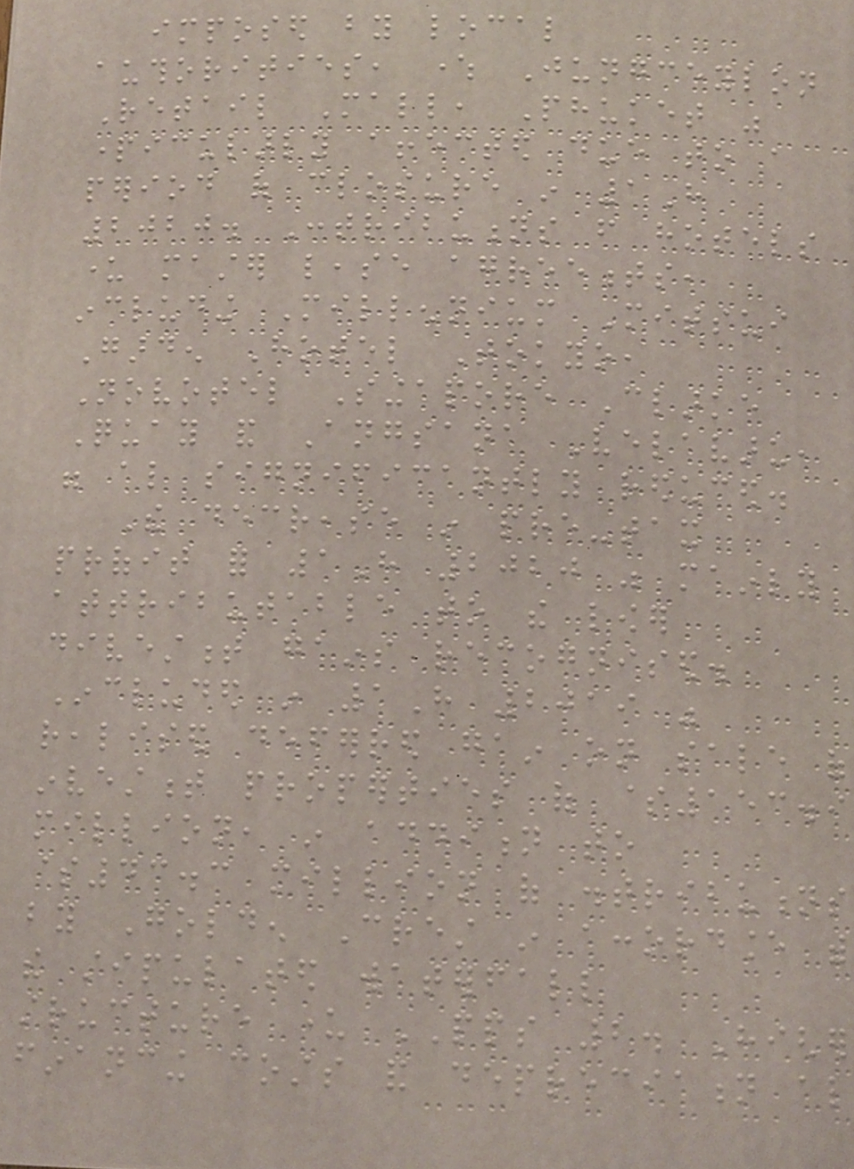imposed by local
authorities, where Jungceylon
Retail Mall, Phuket was
particularly affected due to a
period of closure in 1H
2020. Contributions from hotels
under master lease agreements,
including Millennium Mitsui
Garden Hotel Tokyo,
Novotel Singapore Clarke
Quay and Angsana Velavaru,
were also significantly reduced.
The decrease in pre-tax
profit for 1H 2020 was mainly
attributable to the lower
divestment gains recognised.
Included in 1H 2019 was
realised deferred gain on sale of
investment properties of $153.9
million, in addition to
$43.3 million of distributions
by Golden Crest in accordance with
the stipulated waterfall
structure under PPS 2. Higher
financing costs and depreciation also
